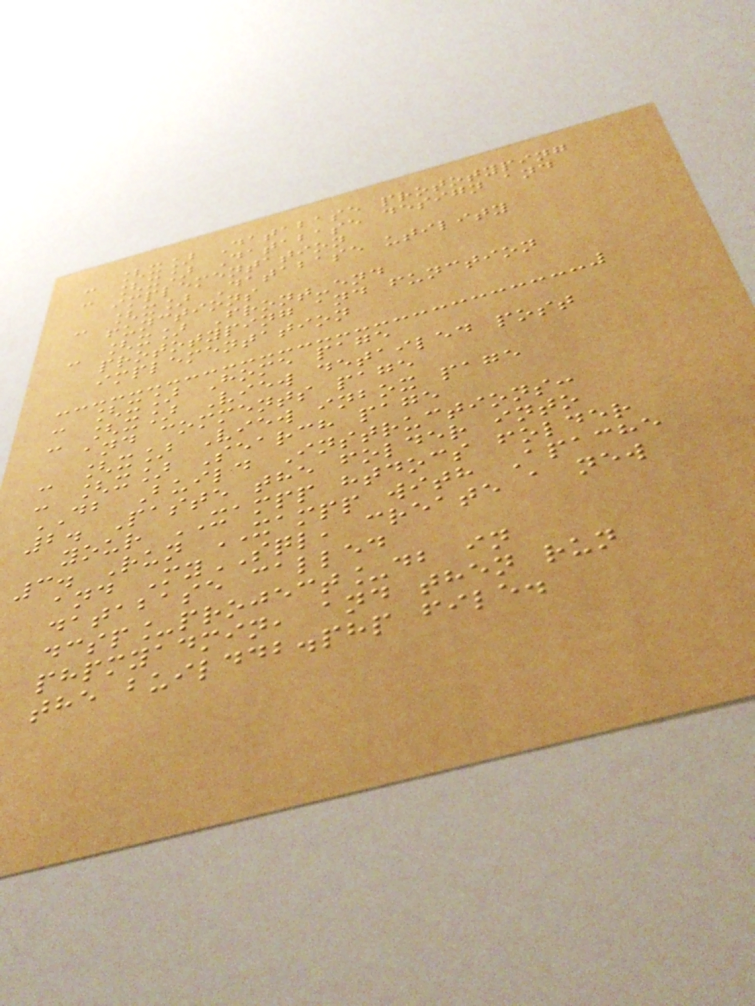- [x] Database prototyping
- [x] Database design and
implementation
- [x] Database utility
functions
- [x] Front-end
prototyping and function
implementation
- [x] Home page
- [x] View detailed post
and comments page
- [x] View inbox page
- [x] Search page
DB Build Instructions:
2. Paste the folder into
your XAMPP htdocs folder
3. Run XAMPP with Apache
and MySQL, create a new
database called
dcsp_project_db in
phpmyadmin, and then run
the builddb.php file.
